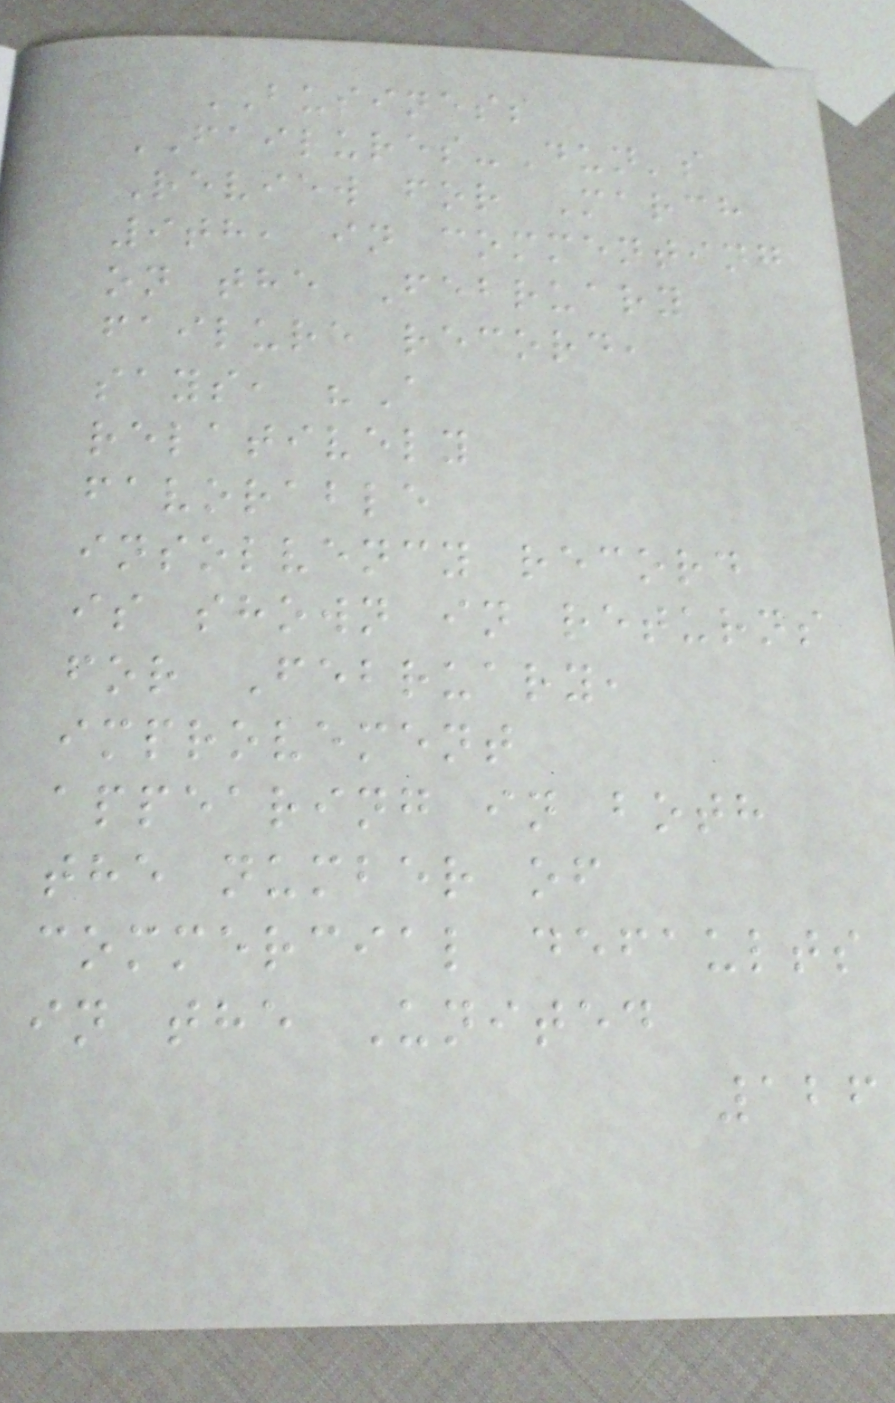BUSINESS
FAILURES-Dun's
Review for March
9th, in commenting
on the February
failure record,
says, "A
relatively
favorable
insolvency record
is shown in returns
for February,
improvement
appearing in both
the number of
commercial defaults
in the United
126
